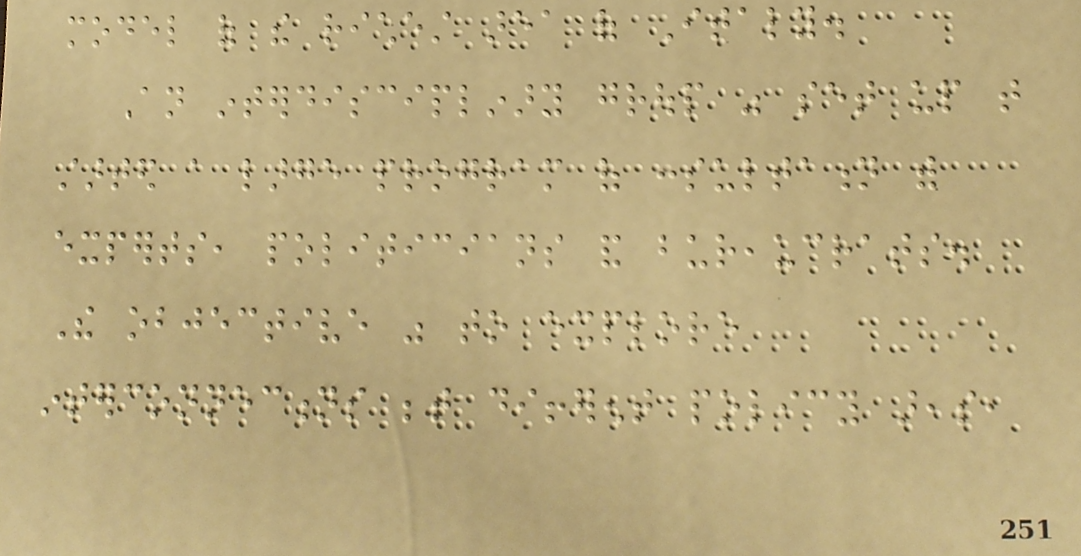model of the richest area of Italy.
An interdisciplinary group was set up that
started a large program of consultation with
experts, politicians and bureaucrats.
The objective was to explore
interconnections between different policy areas,
